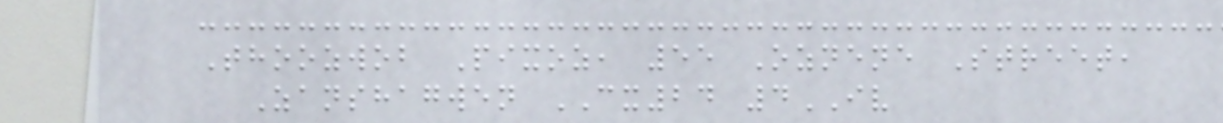Thoozwob Pixoz, 55 Oznene Street,
Zanshagwen CX24 4IV
